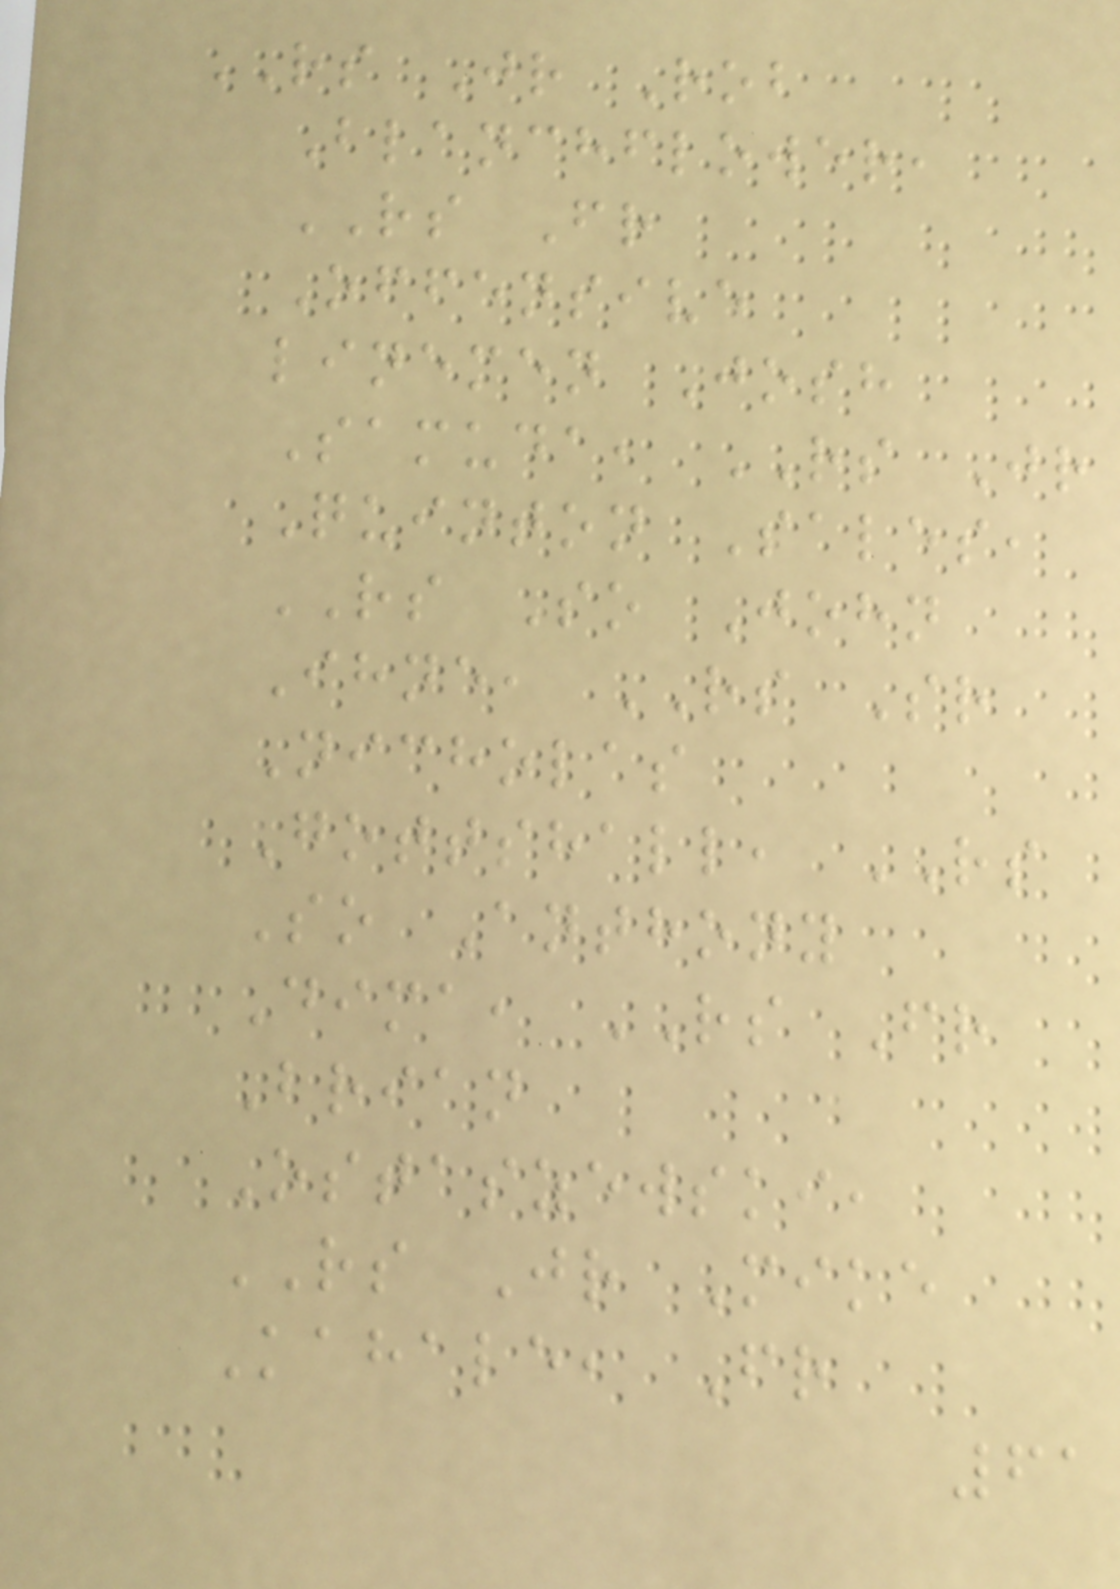RS Jr Rob
Blanchflower,
RS Fr
Offensive
linemen Josh
Samuda, RS Jr
Quinton Sales,
RS So John
Ihne, RS Sr
Nicholas
Gottshall, RS
So Anthony
Dima, RS Fr
Brian
Ostaszewski,
RS Jr Mike
Kahale, Fr
61
